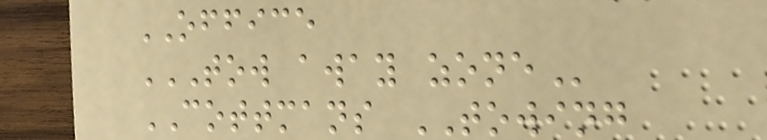OFFICE
TOW AWAY ZONE
COTTMANS TOWING
